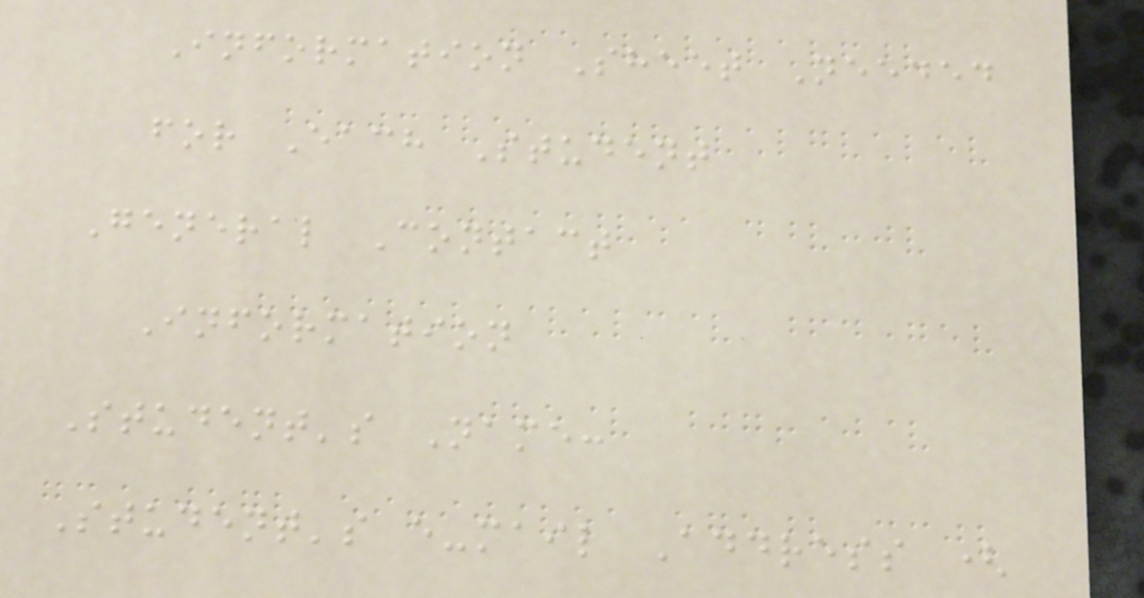Information Sheet Needed
for Each Student
General Contact
Information
Student's Name:
Student's e-mail Address (
